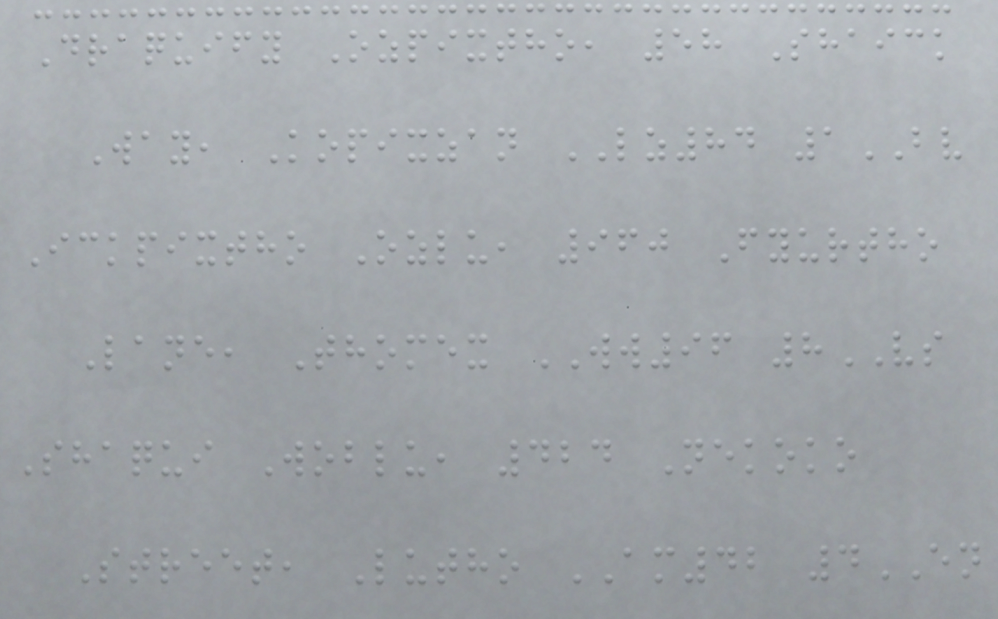Draquify Ozpixtho, 58 Shaick
Way, Kopixzan LZ84 1BV
Ickpixtho Ozlu, 960 Fyurtho
Lane, Thomex WW96 8VS
Shaqui Woblu, 424 Nekoko
Street, Lutho AM42 4EN
